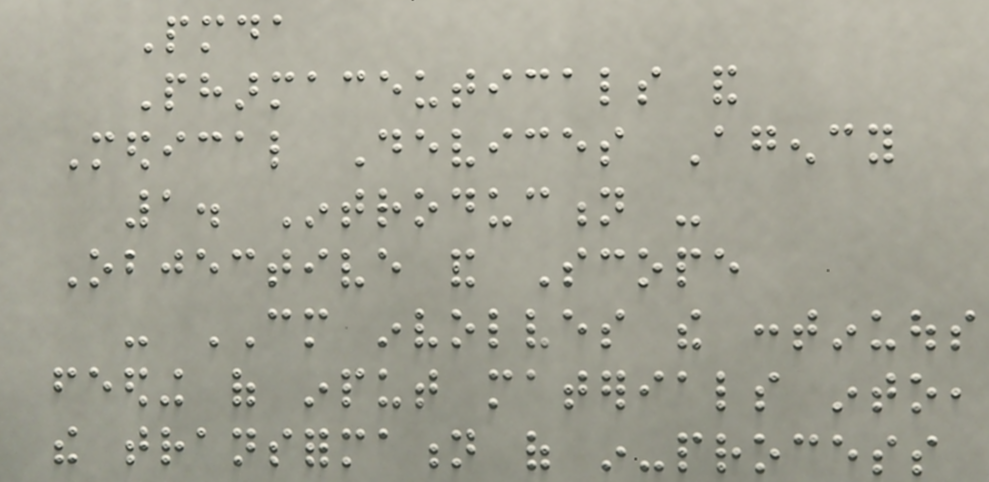Pmda
Pharmaceuticals and
Medical Devices Agency
1. Introduction -
Objective and Scope
- CM involves the continuous
feeding of input materials into,
the transformation of in-process
